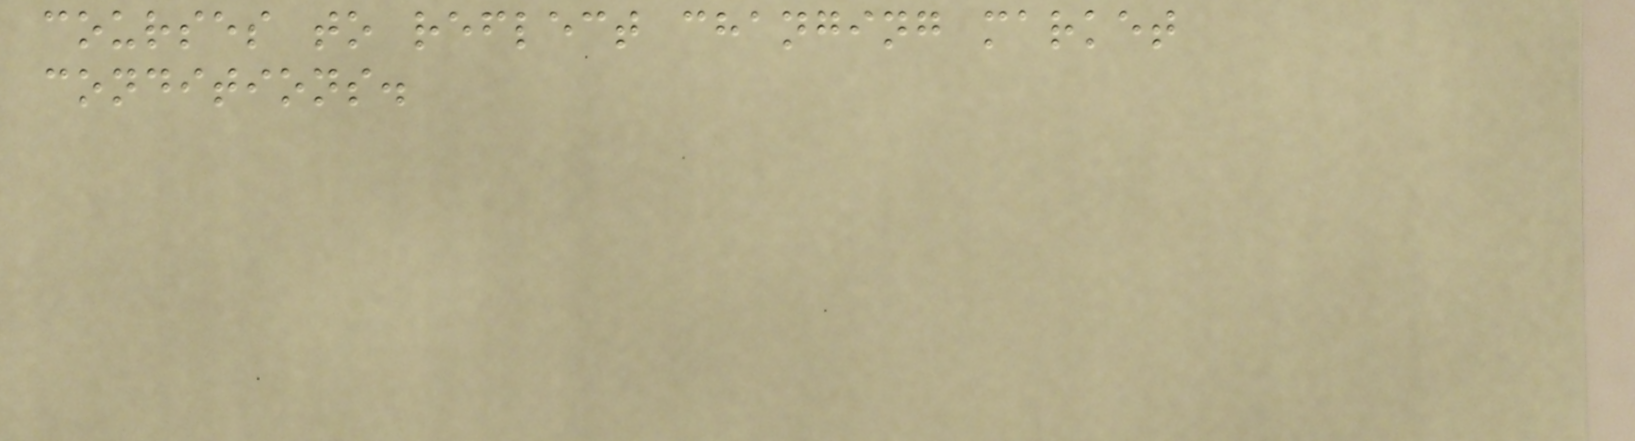courses to reflect changing market
conditions.
